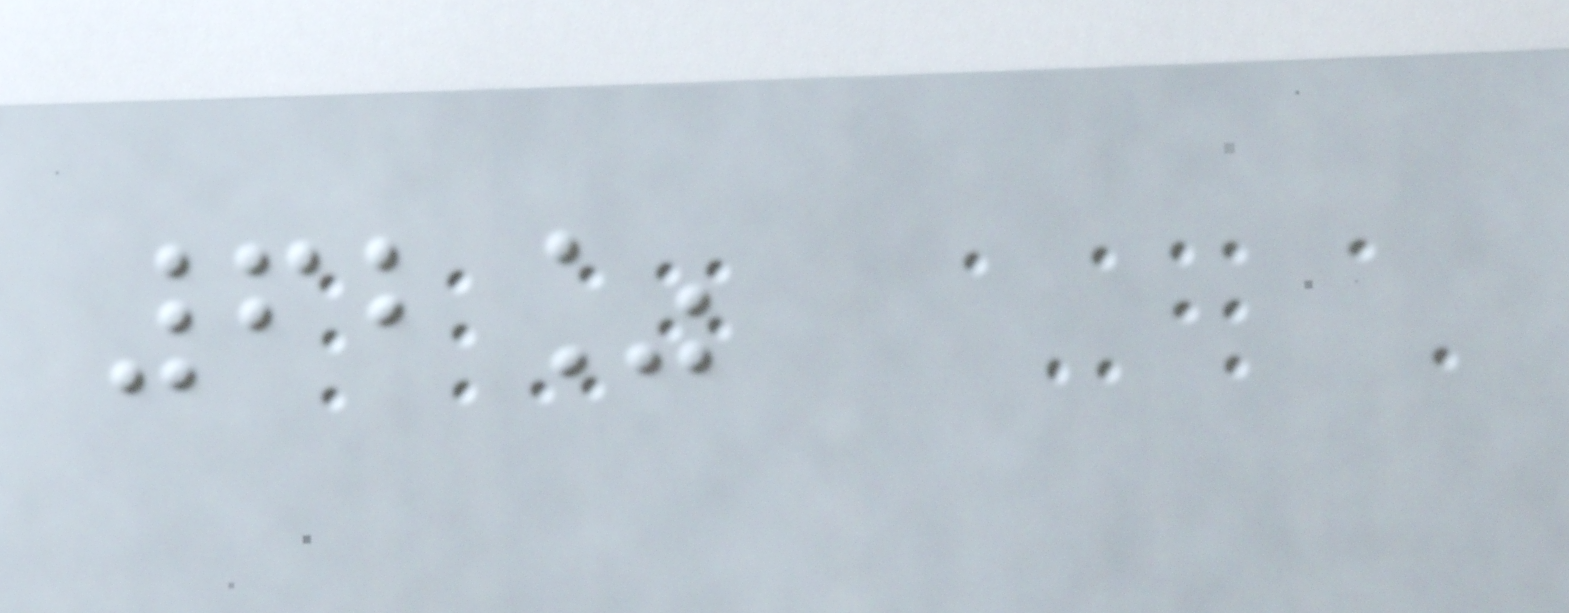62%
